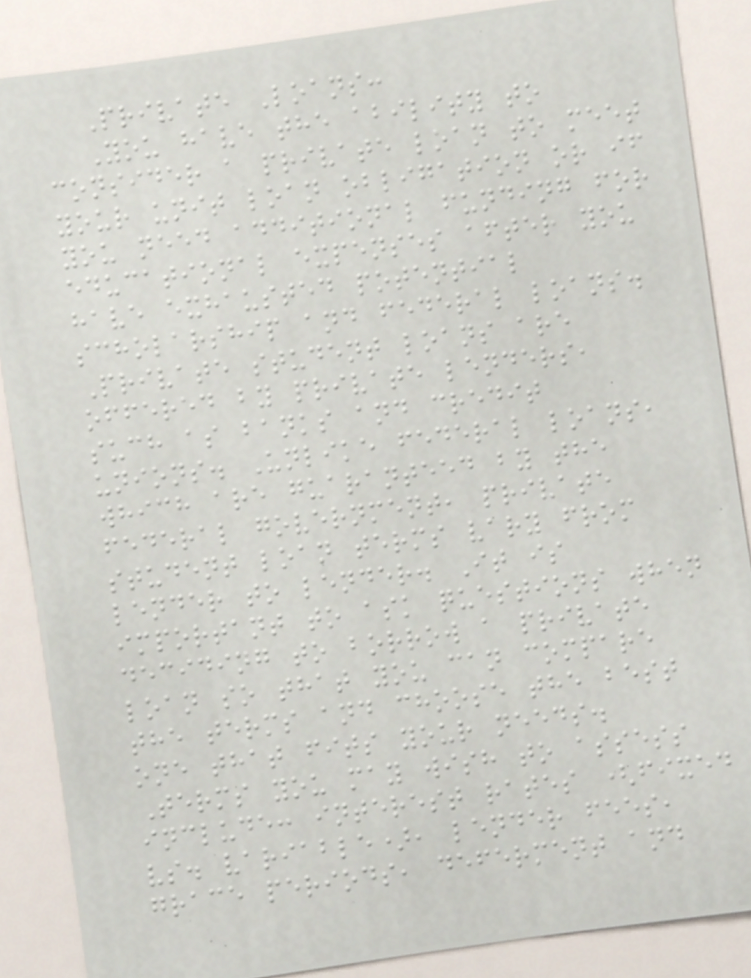Private Loans:
You have the ability to
consider a private loan to meet
your unit loan obligation or if
you need additional funding for
educational expenses after you
have exhausted potential
scholarship and federal loans.
Private student loans are
offered by private lenders,
such as banks and credit
unions. Unlike federal loans,
which are guaranteed by the
federal government, private
student loan terms vary from
lender to lender. It is
important to ask questions when
deciding to borrow a private
loan so that you can compare
the terms and choose the best
one that fits your needs.
Terms you may wish to assess
include: interest rates (fixed
vs. variable), lender fees,
grace periods, deferment and
